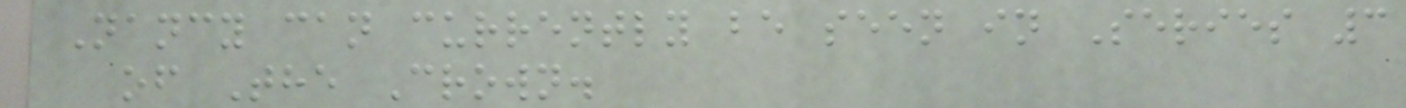Nancy can currently be seen in Series 3
of The Crown.
